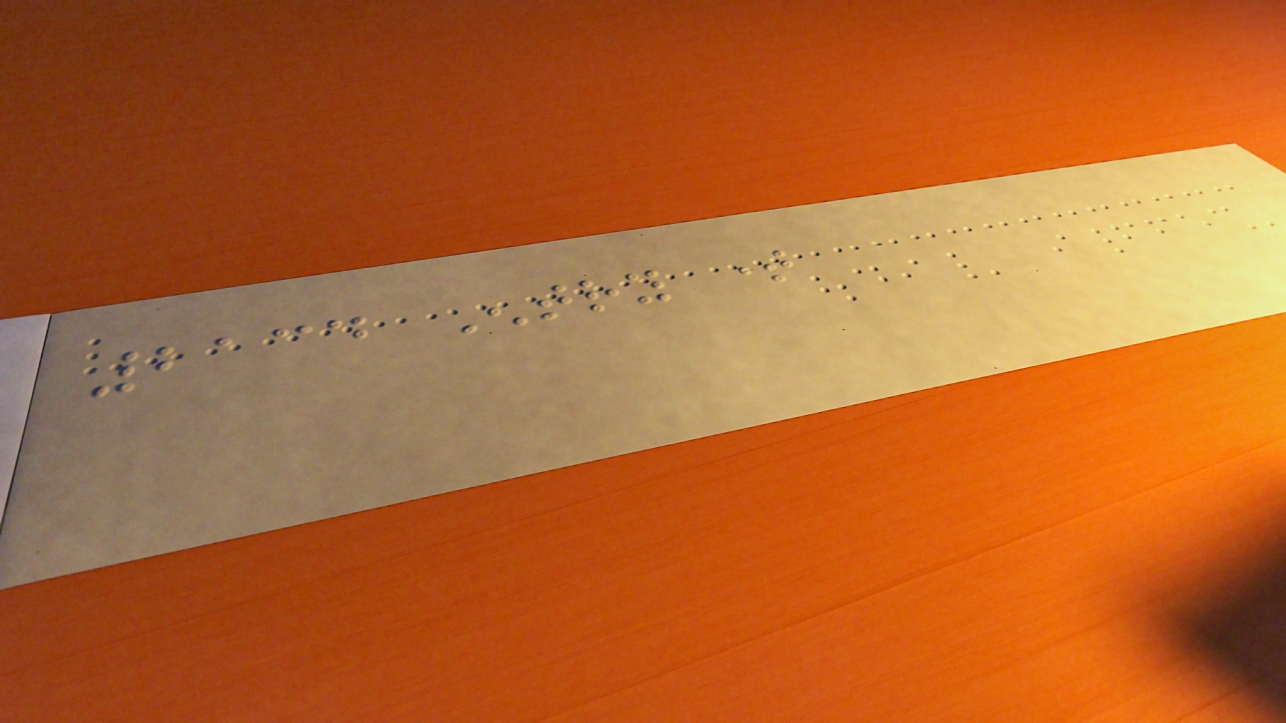2134 Entry time
